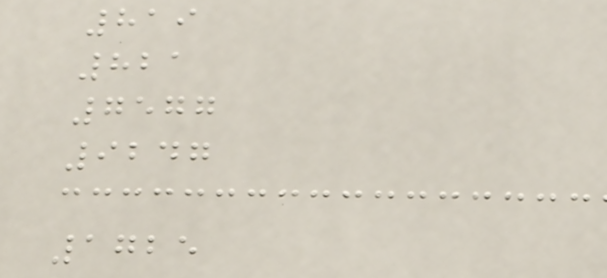819
821
7577
9247
1725
